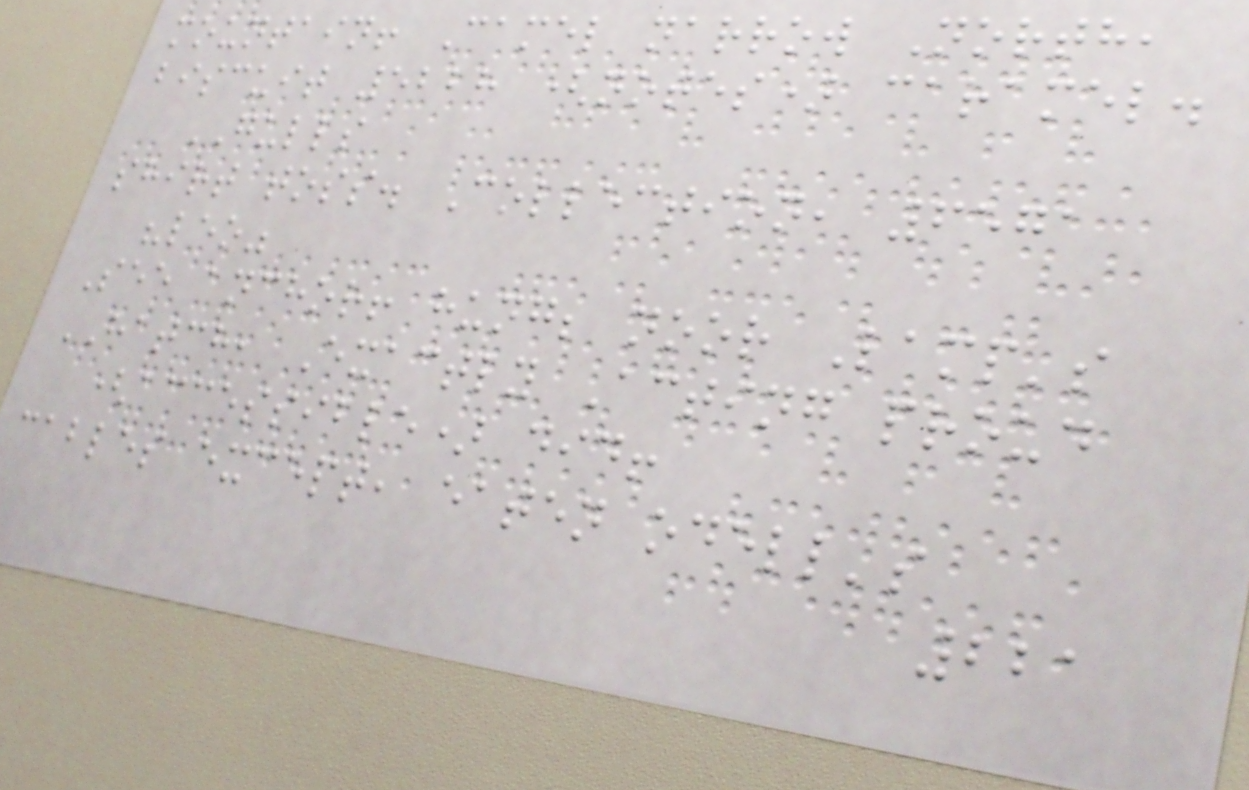mountain! Camel narrow North,
biscuit 5228 (notes) caramel.
GULLS
shirt toss. Collection, 6571
"leo"
See anchor! hung; noor Lamp's
HATCH, Exactly Acting proud
(accessible) did!
cables except, eaten odell's
221
